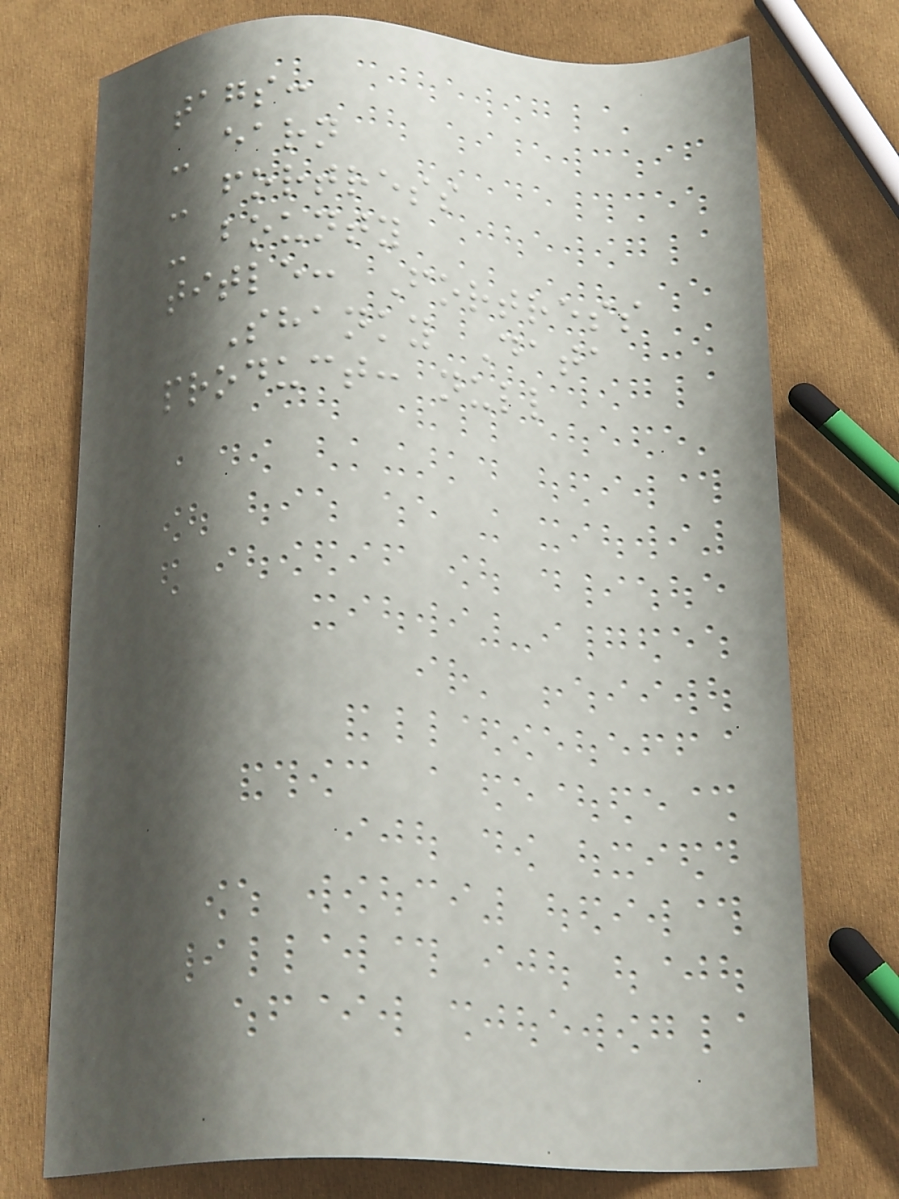tags:
- earn
- fortress
- bounty
title: Fortress
Shanky Data
product: null
